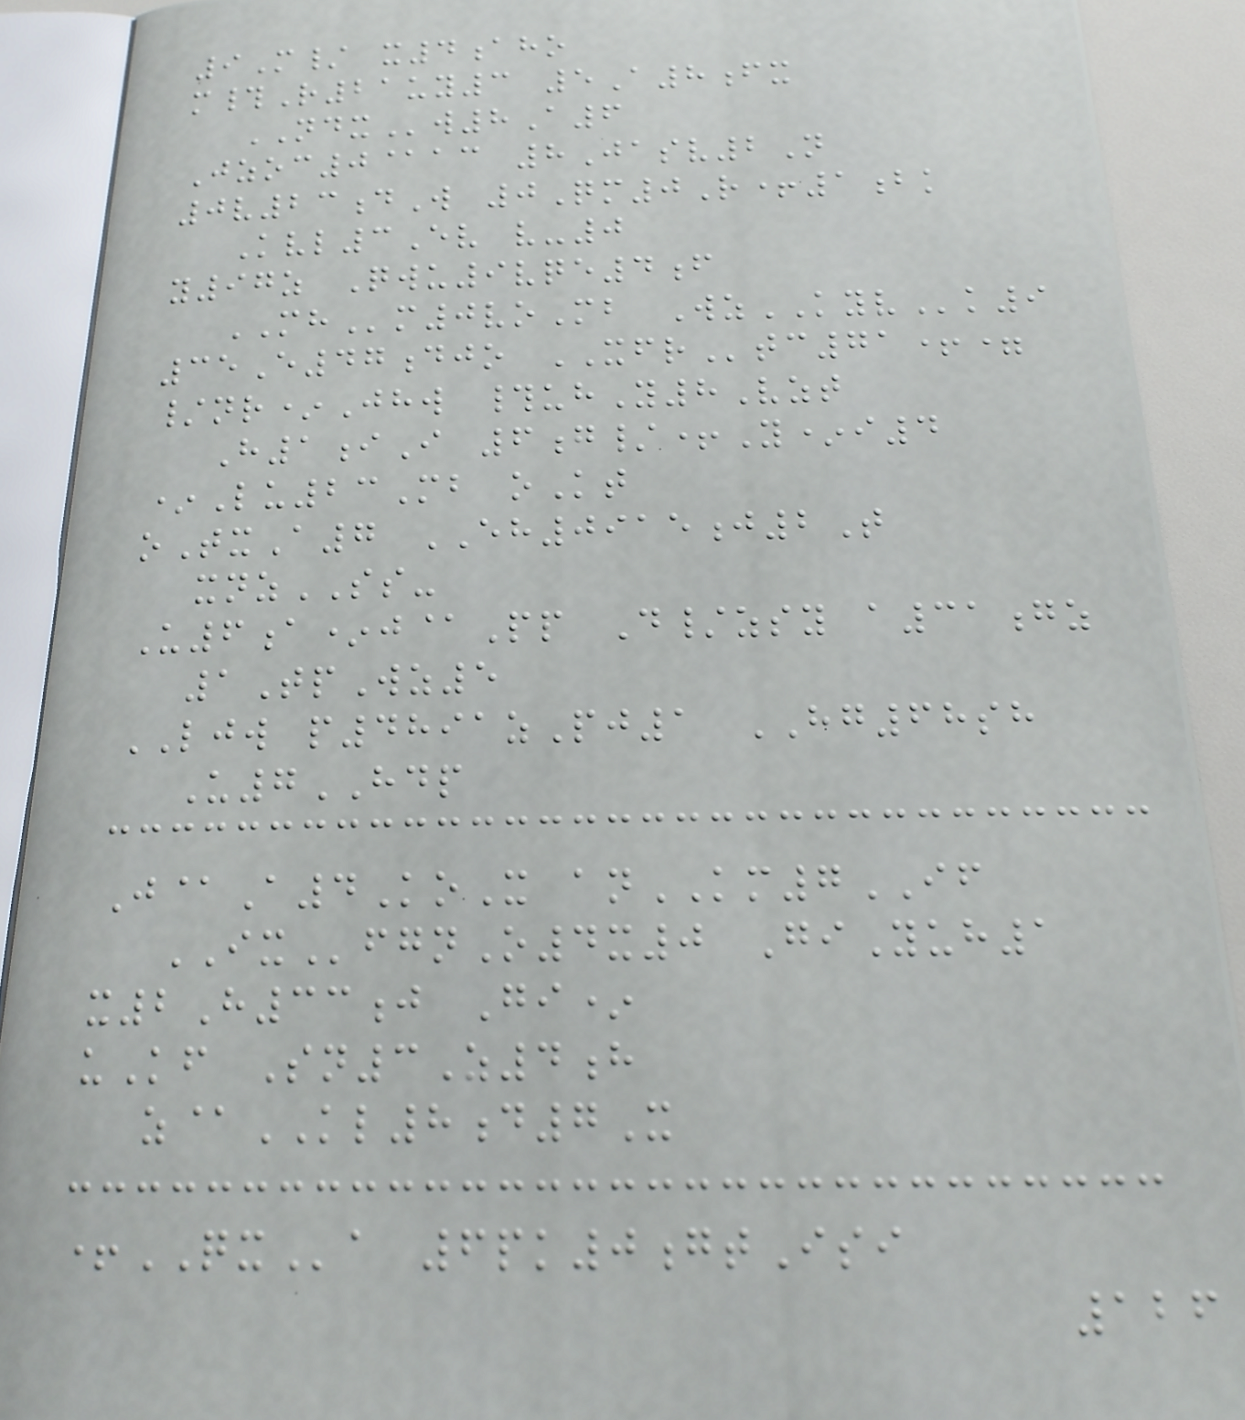9M/ x4aho
m#R21uy3 5A8fx
NDXw8A6
Jzoc0@ac 8Jasv2N
0v23dW 0Qm0R+1bk
Kvl3Ev v-0
y97z Qwu9vqe4f
MHm0voMb WzKYVk9
35E47djo XFRtc71+=
/nr*Jhw #uhY8Vzt
H1iI 6g/+Y*i4
*Lu23Mb oKt
oTxA7 EH0915j2T
xnzSS-
U6a*j@Pp D/zsy a31gz
1TpWz5
LJW p4891zPj1 HG68sh
U7HDP
J@A4KoX anKM7IF
IXfgnO4x0 GiYuh1
x2H33j Gi*
uKf Sn3Z4h
z@KL8d7X
+QXa 6pk0gtIsi
126
